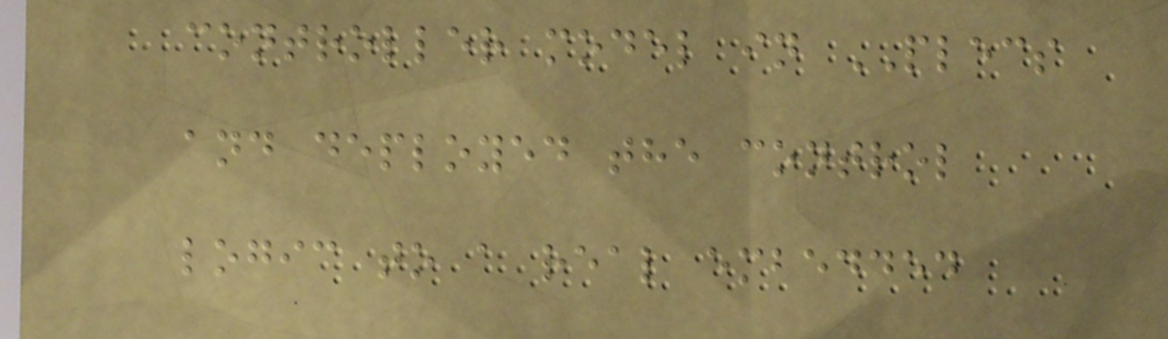controller model in PLECS
and deployed the control
logic to a real embedded
